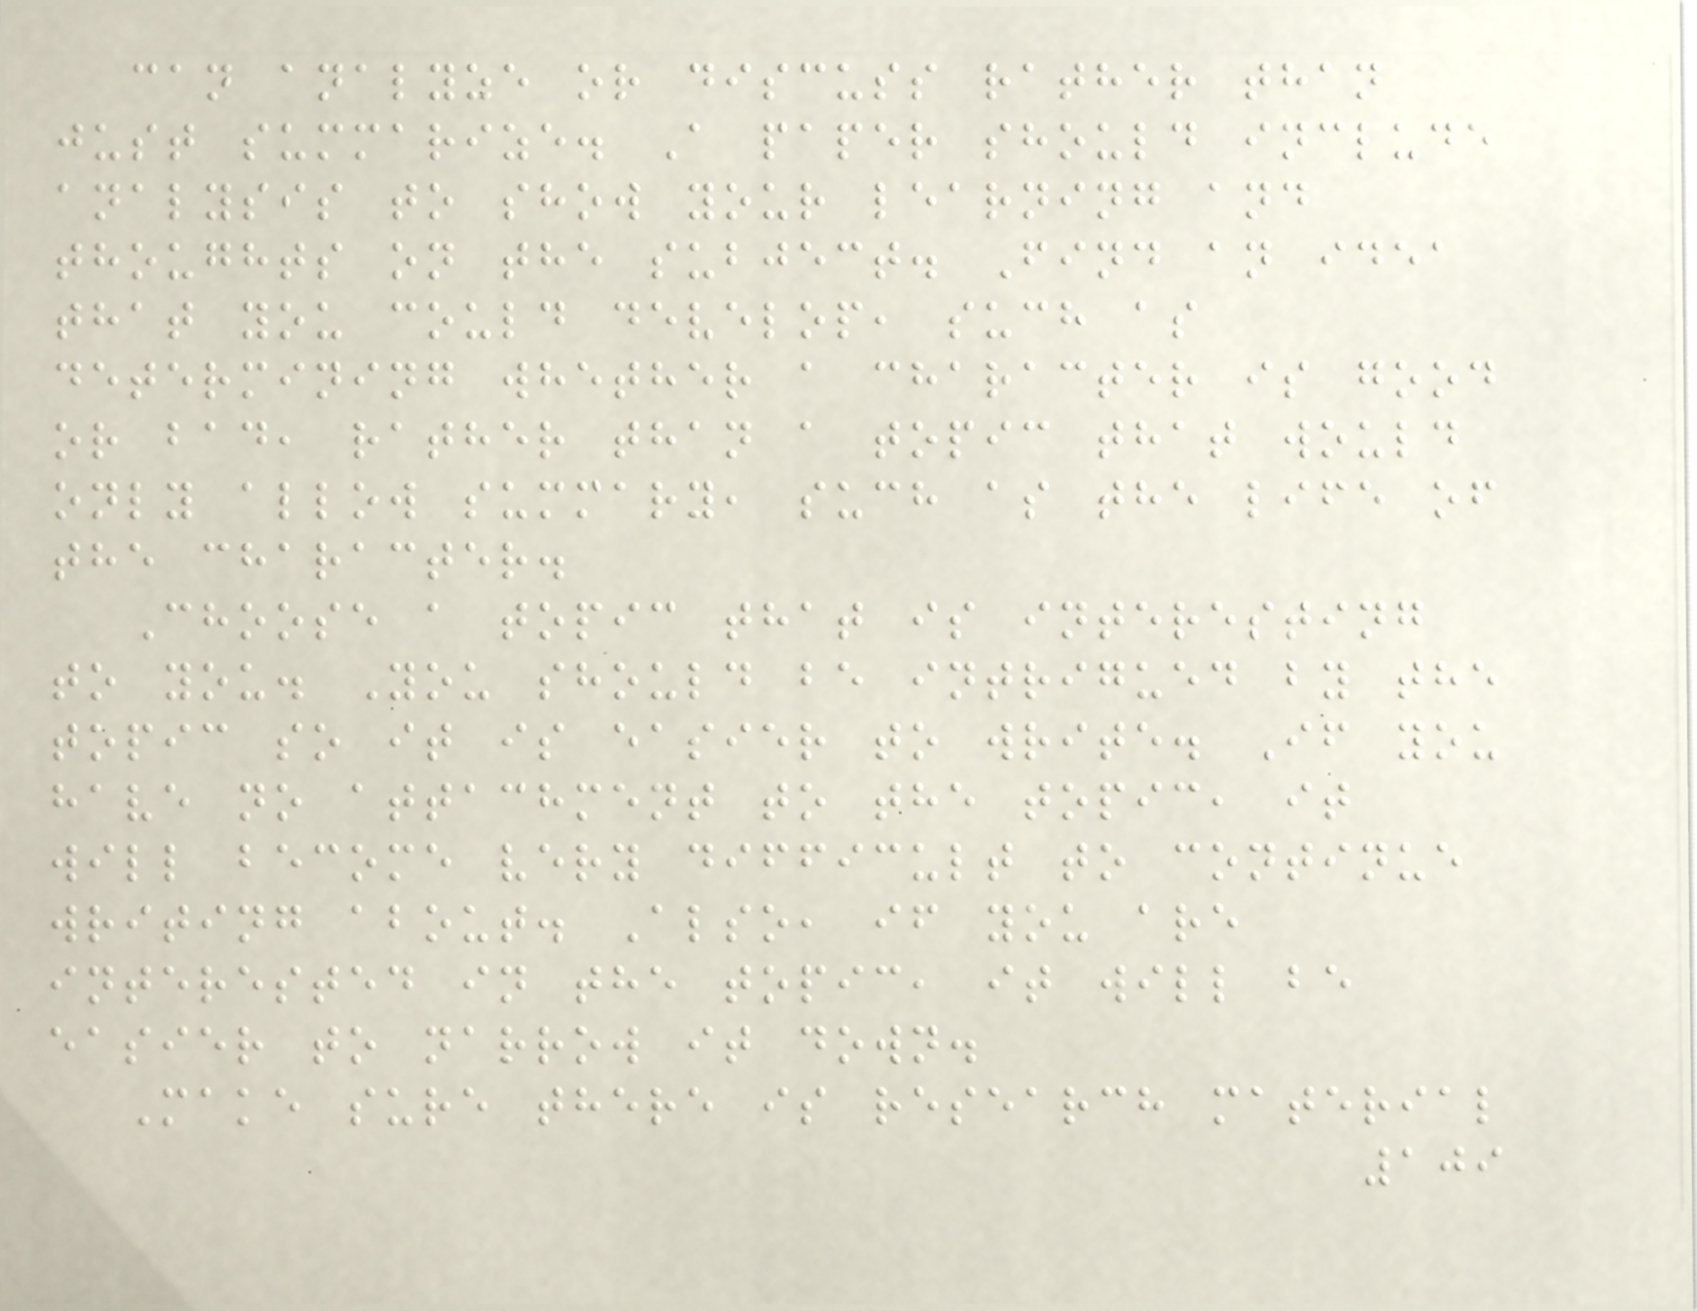can analyze or discuss rather than
just summarize. A paper should include
analysis to show your learning and
thoughts on the subject. Find an idea
that you could develop, such as
determining whether a character is good
or bad, rather than a topic that would
only allow summary, such as the life of
the character.
Choose a topic that is interesting
to you. You should be intrigued by the
topic so it is easier to write. If you
have no attachment to the topic, it
will become very difficult to continue
writing about. Also, if you are
interested in the topic, it will be
easier to narrow it down.
Make sure there is research material
109
